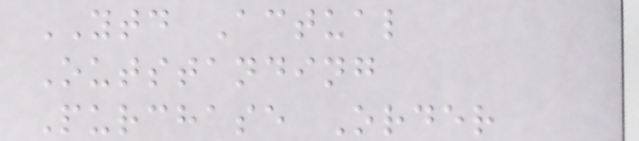YTD Actual
Outstanding
Purchase Order
